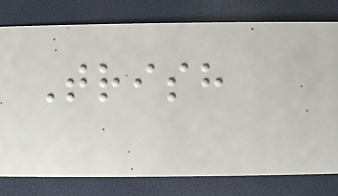Trish
